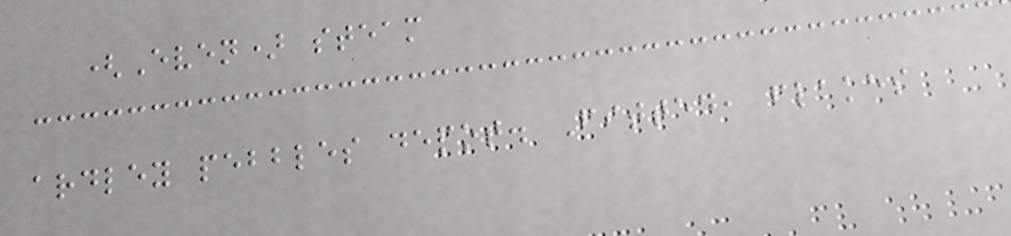(Even) steam
ardley pebbles depot. Fitted, flakes
